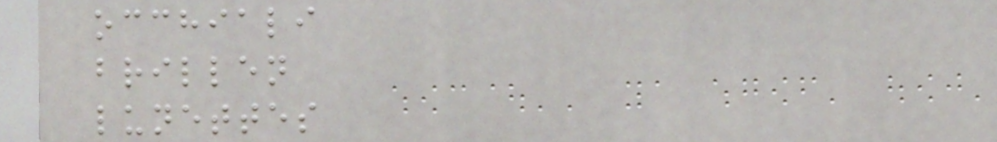occhiali
brillen
lunettes
